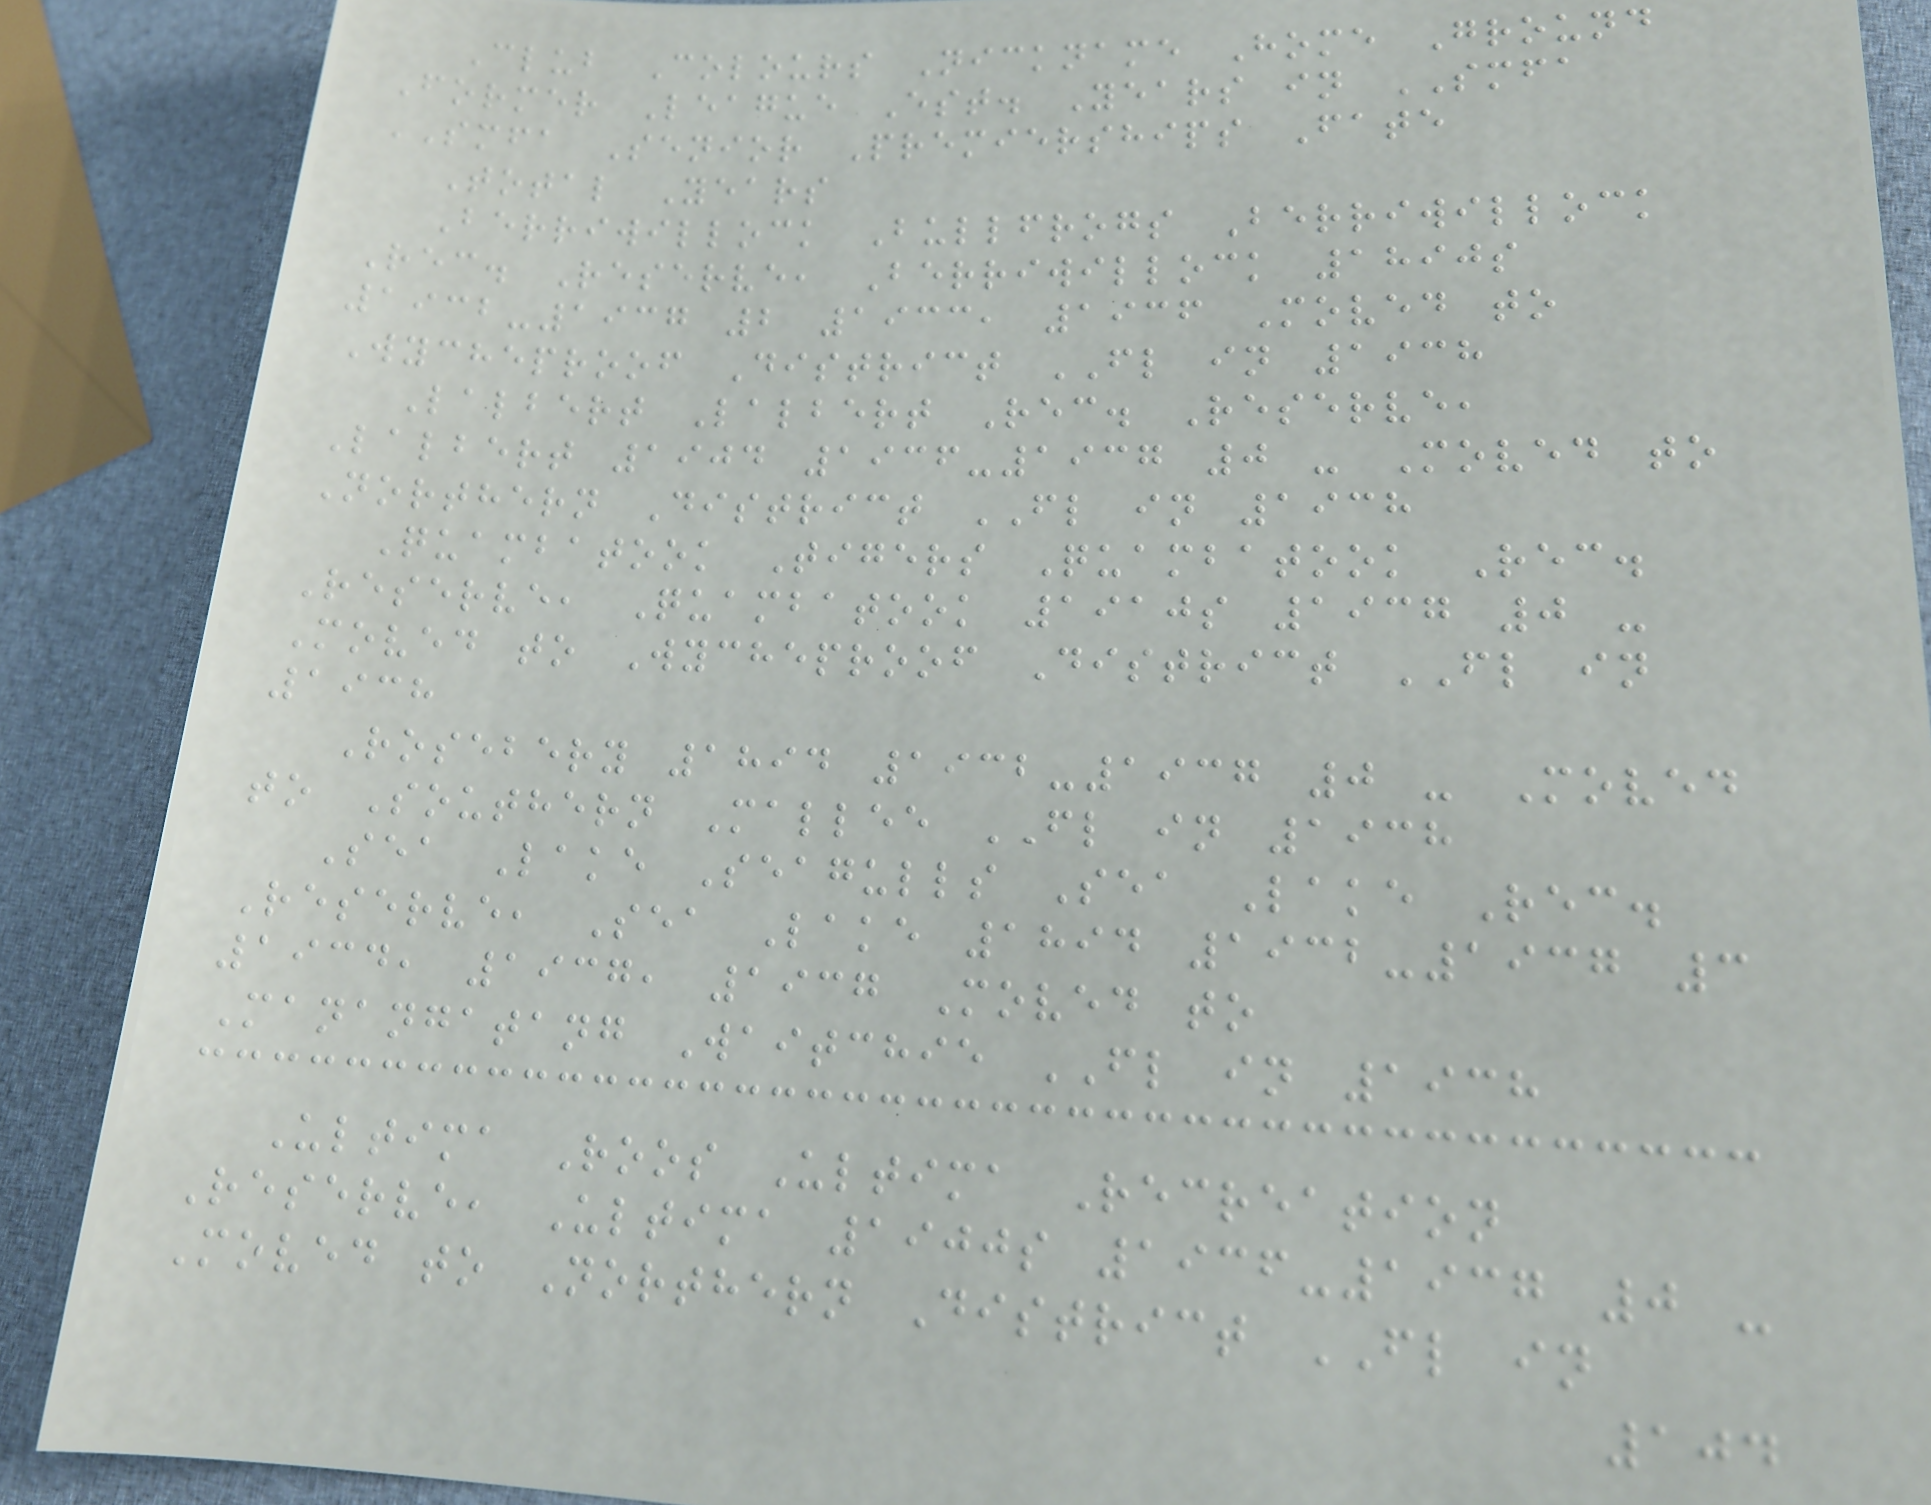Club Colours Nickname Home Ground
Former League Est. Years in SMFA
SMFA Senior Premierships Fate
Total Years
Berriwillock Bullfrogs Berriwillock
Rec. Reserve, Berriwillock 1890s
1932-1937 2 1933, 1936 Moved to
Wycheproof District FL in 1938
Lalbert Lalbert Rec. Reserve,
Lalbert 1904 1936-1937 0 - Moved to
Northern District FL in 1938
Quambatook Tigers Quambatook Rec.
Reserve, Quambatook 1910s 1937 0 -
Moved to Wycheproof District FL in
1938
Rosebery 1894 1932-1937 0 - Moved
to Southern Mallee FL in 1938
Sea Lake Seagulls Sea Lake Rec.
Reserve, Sea Lake 1894 1932-1937 3
1934, 1937, 1937 Moved to
Manangatang Waitchie FL in 1938
Ultima Roos Ultima Recreation
Reserve, Ultima 1900s 1936-1937 0 -
Moved to Northern District FL in
104
